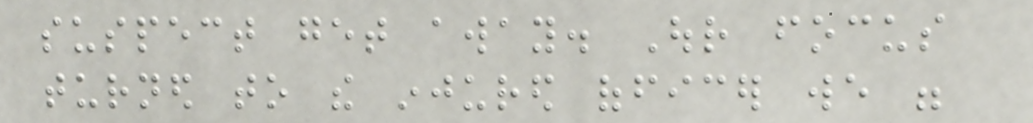suspect get away. Our focus
turned to the injured officer we were
